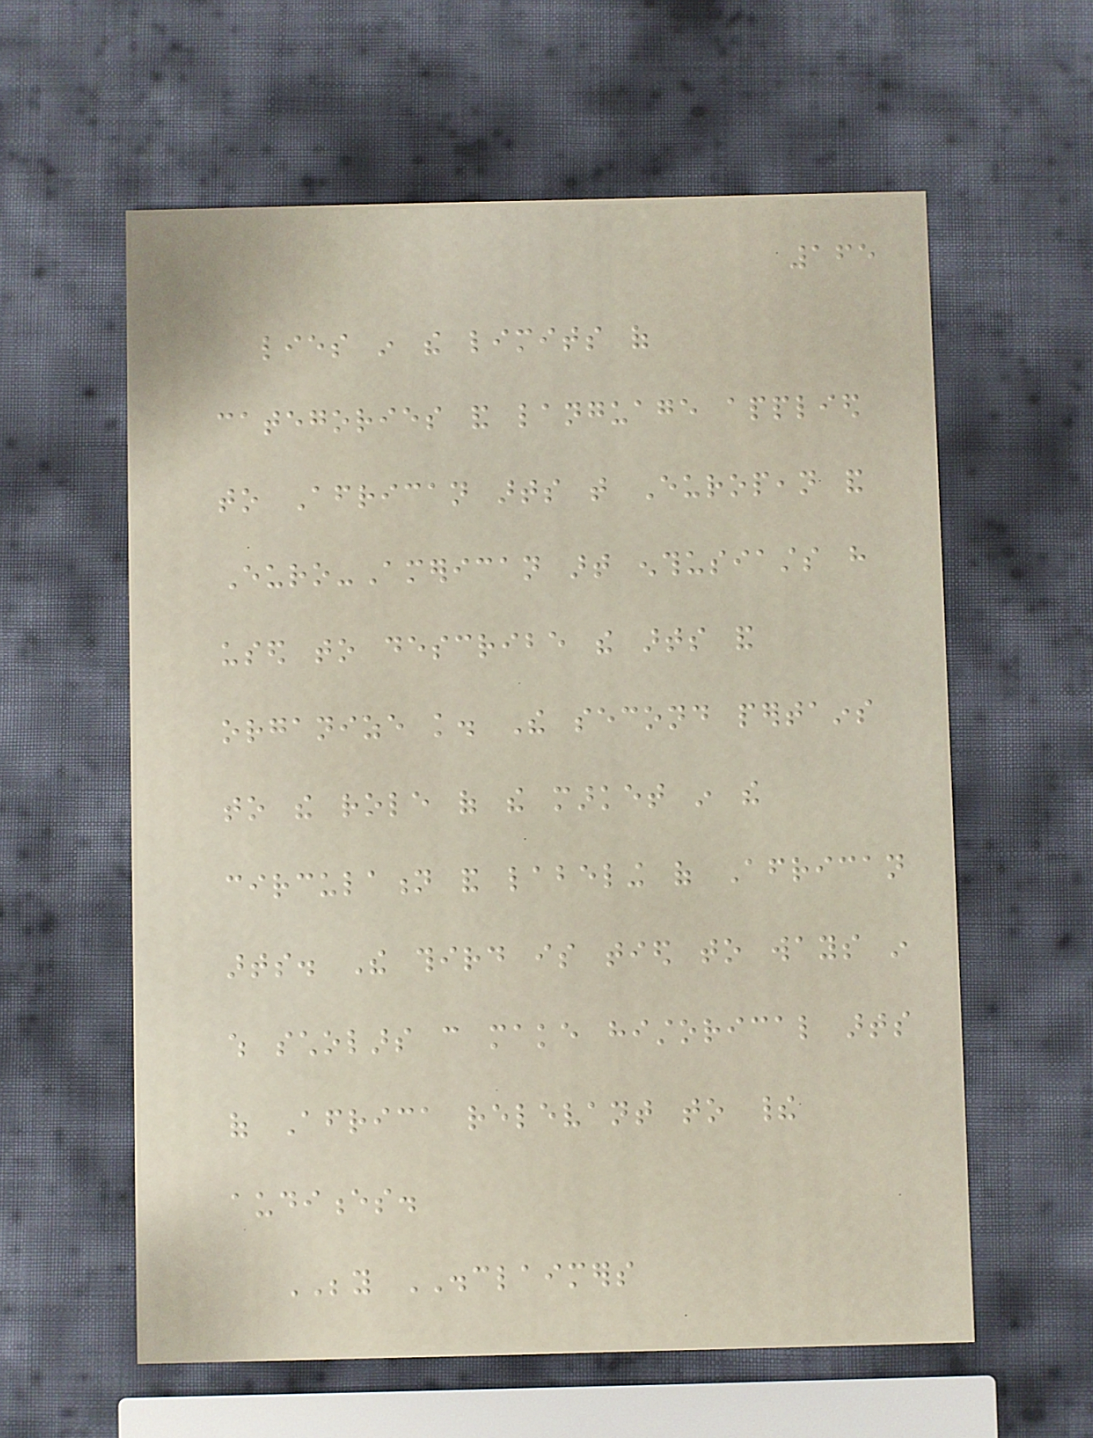165
lies in the limits of
categories and language applied
to African arts that European and
Euro-American art enthusiasts have
used to describe the arts and
organize knowledge. The second pertains
to the role of the market in the
circulation and labeling of African
arts. The third is tied to ways in
which scholars can make historical arts
of Africa relevant to their
audiences.
BEYOND DISCLAIMERS
